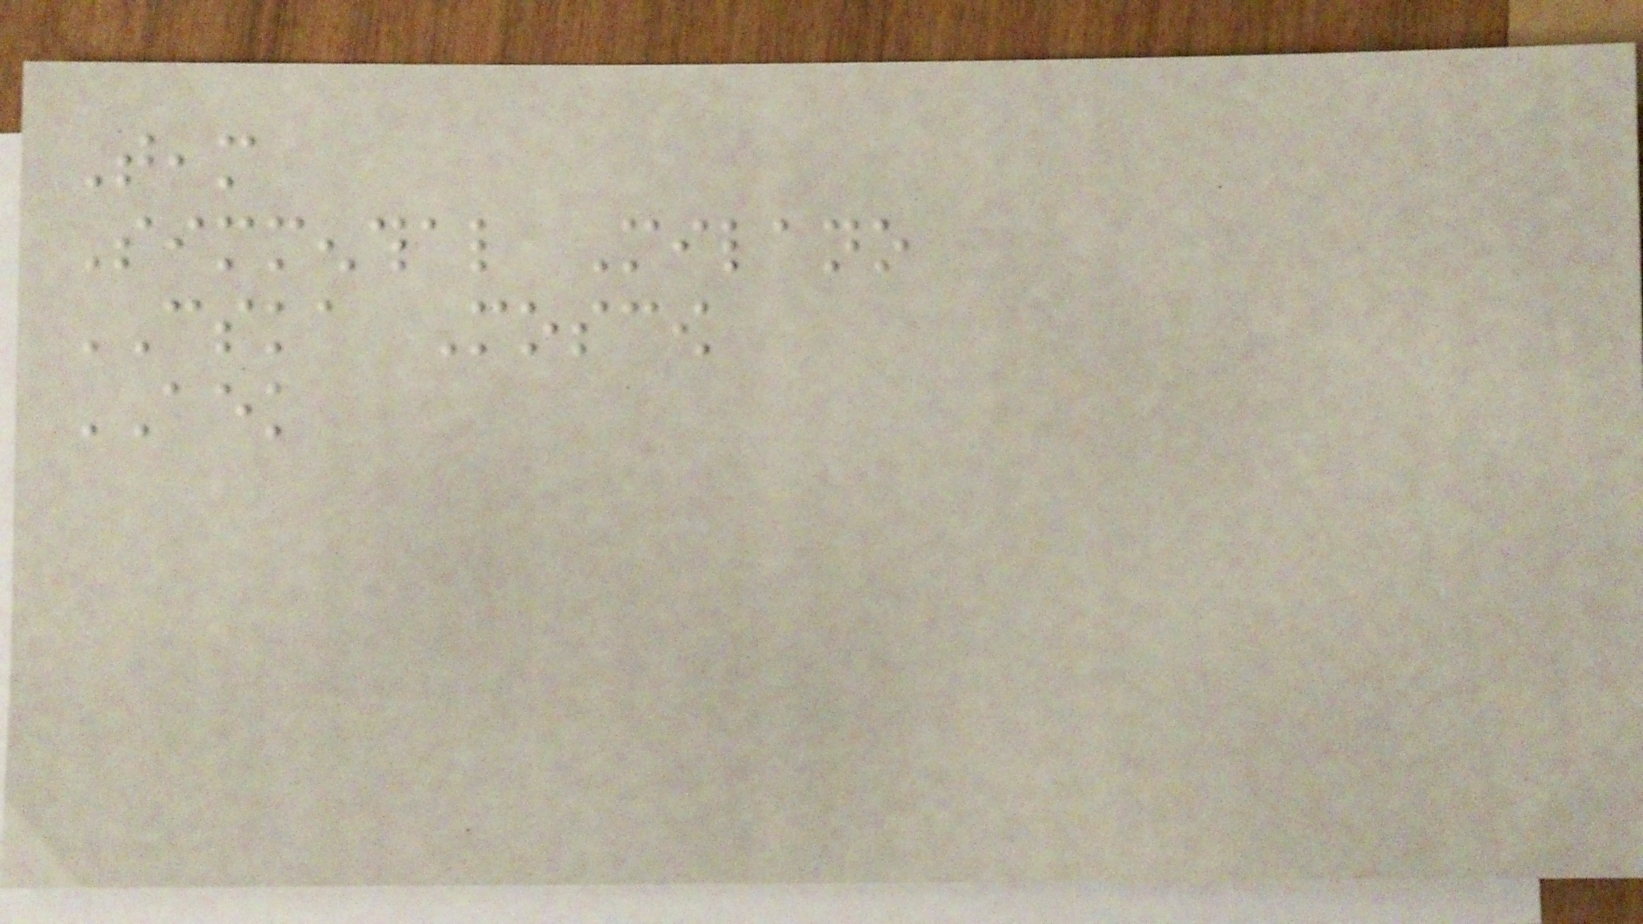Team
Simmenthal Milano
CSKA Moscow
AEK
